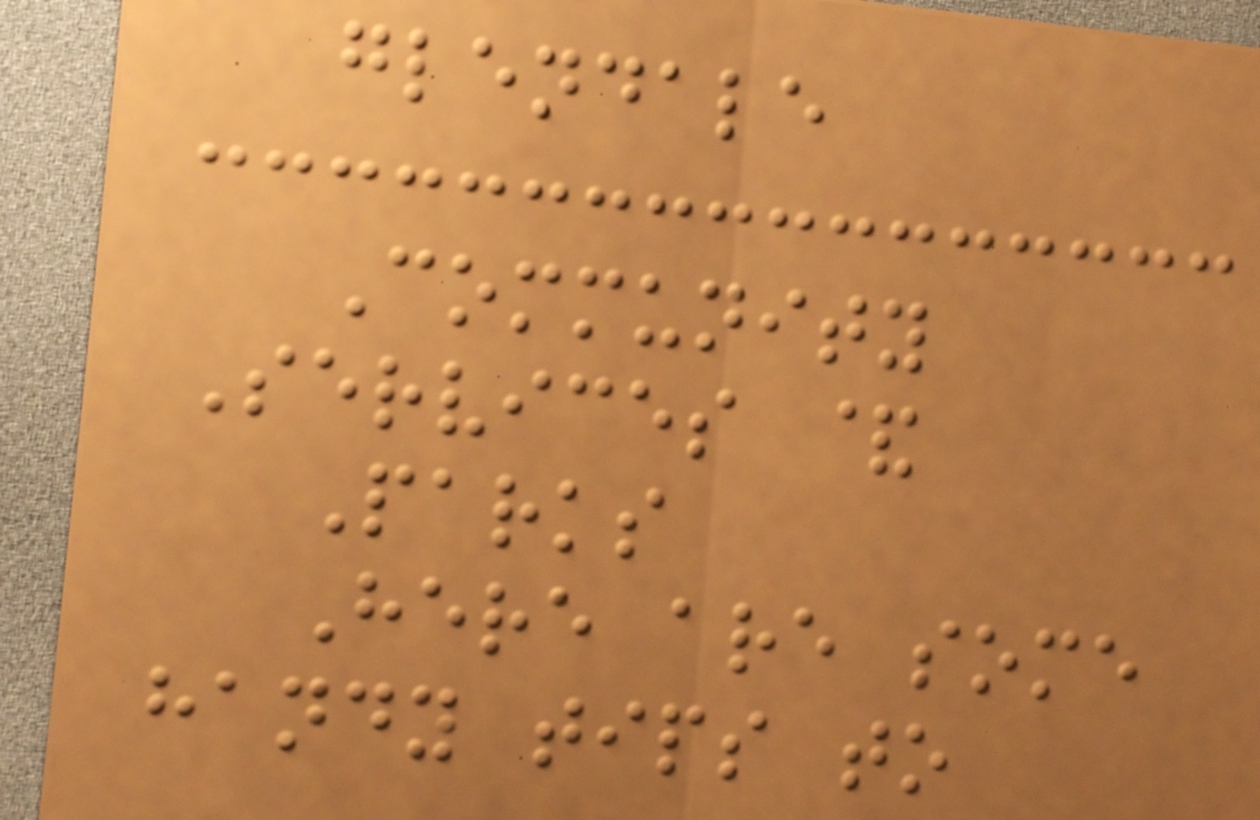glendale
Community
Services &
Parks
Here are some
handy tips to
